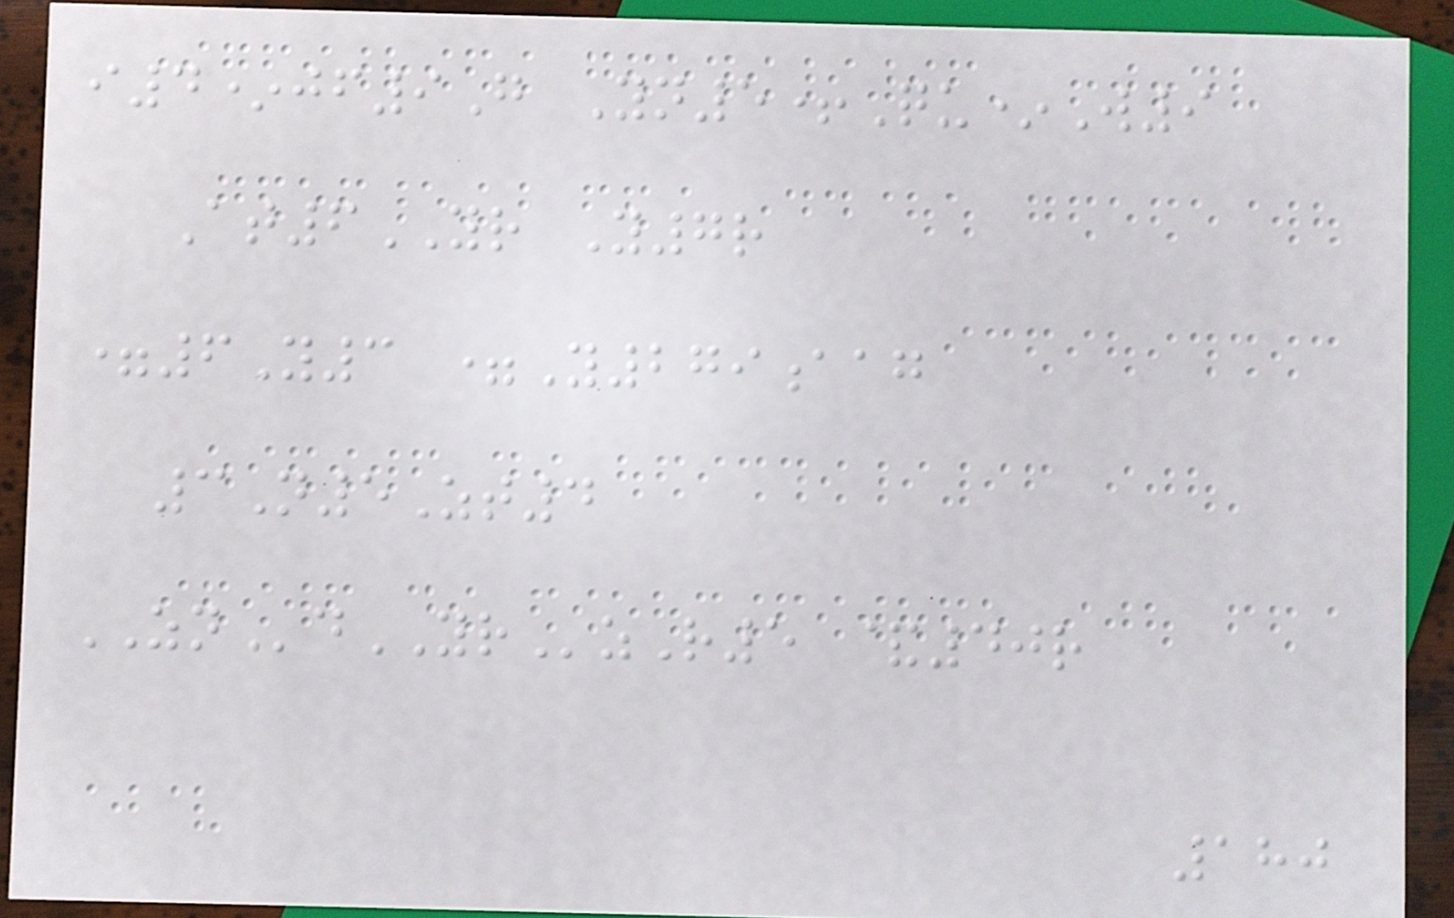i4*jf9G Yn5+Qu*W9
At6YR Y7r
=6Y3 =Y279aag
3N5Zt4
ZNdYRzR5 &40r
180
